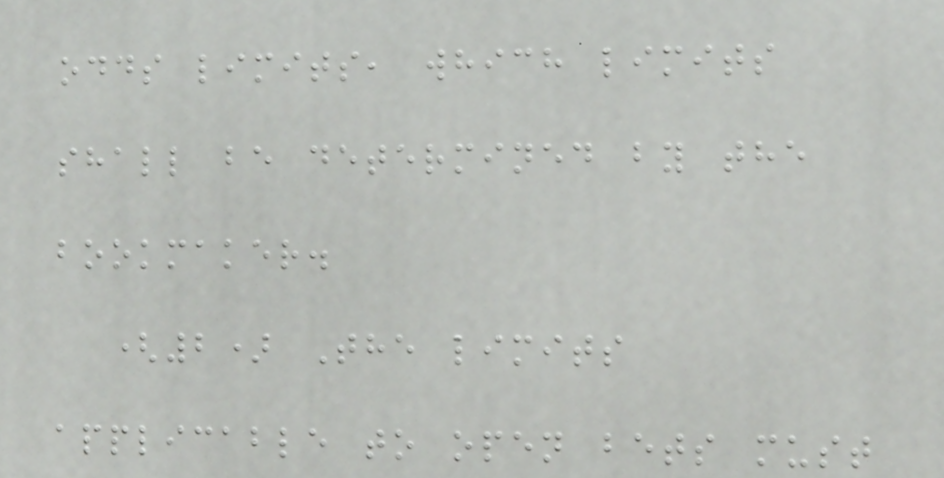odds limits, which limits
shall be determined by the
bookmaker.
(2) The limits
applicable to open bets must
